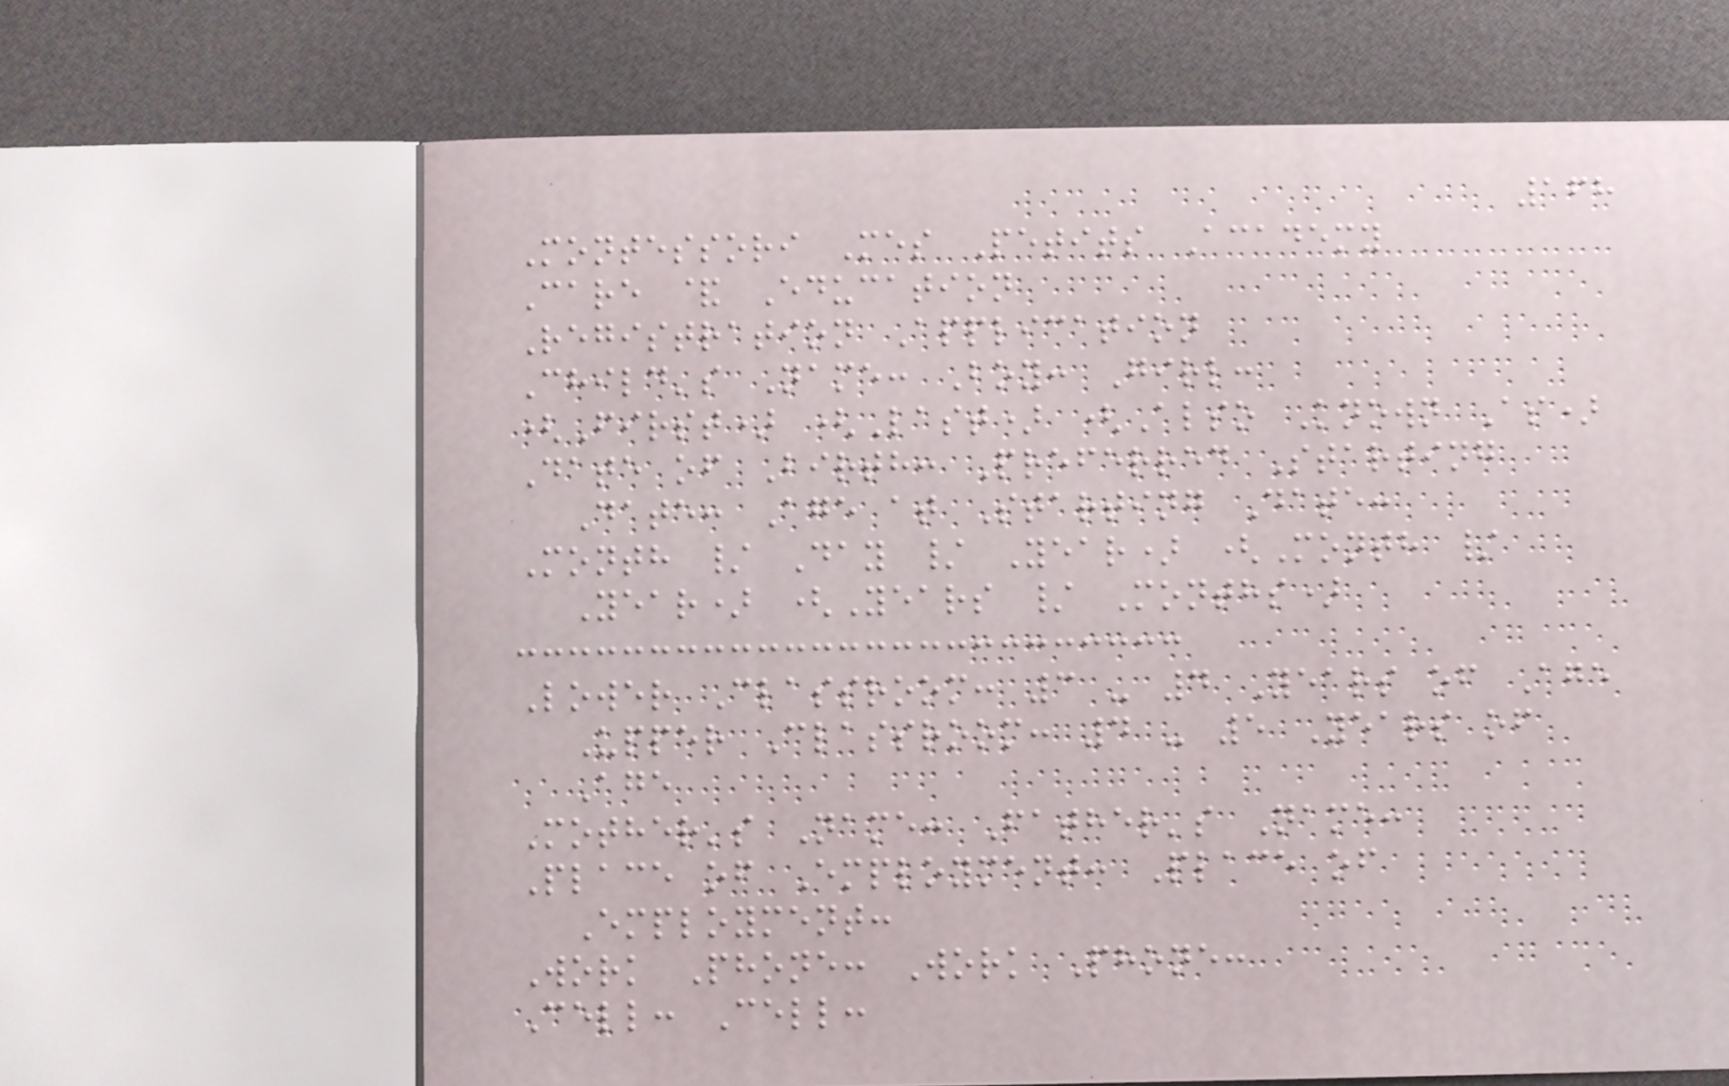168
Montessori Mes Petits Academy
Care & Education
Registration Application
Child's Name: Boy: Girl:
(First) (Last) (Also Known As)
Date of Birth: Preferred Starting
Date: Age at Starting Date:
Month / Day / Year) (Month /
Year) (Years / Months)
Lower Classroom: 3 - 4 Years of Age
Upper Classroom: 4 - 5 Years of
Age
Mother's Name: Father's Name:
Place of Employment: Place of
Employment:
Work Phone: Work Phone:
Cell: Cell:
